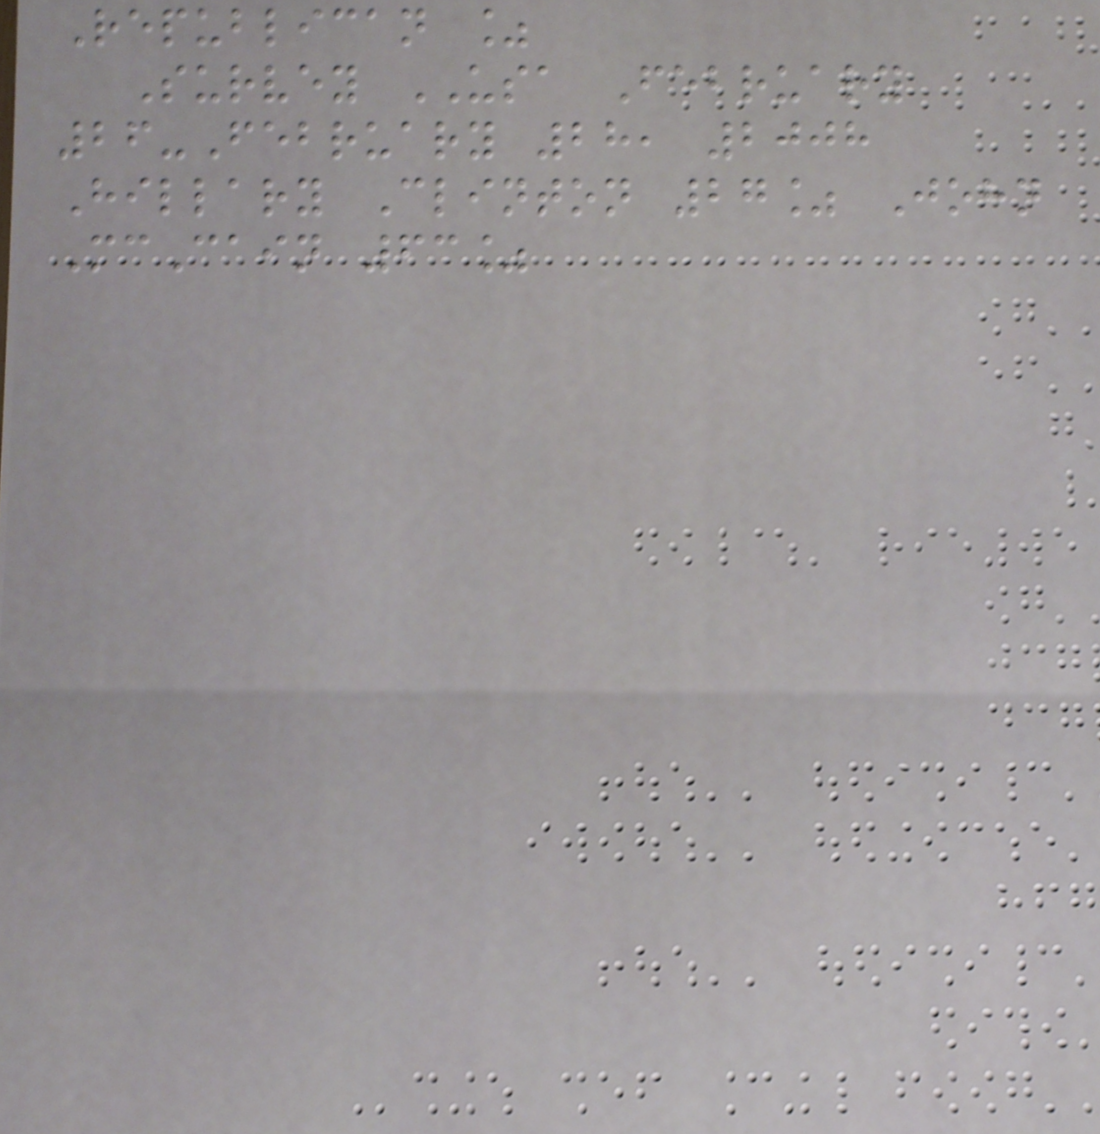Republican %
Survey USA February
26-February 28, 2008
Hillary Clinton 27% John
McCain 63%
